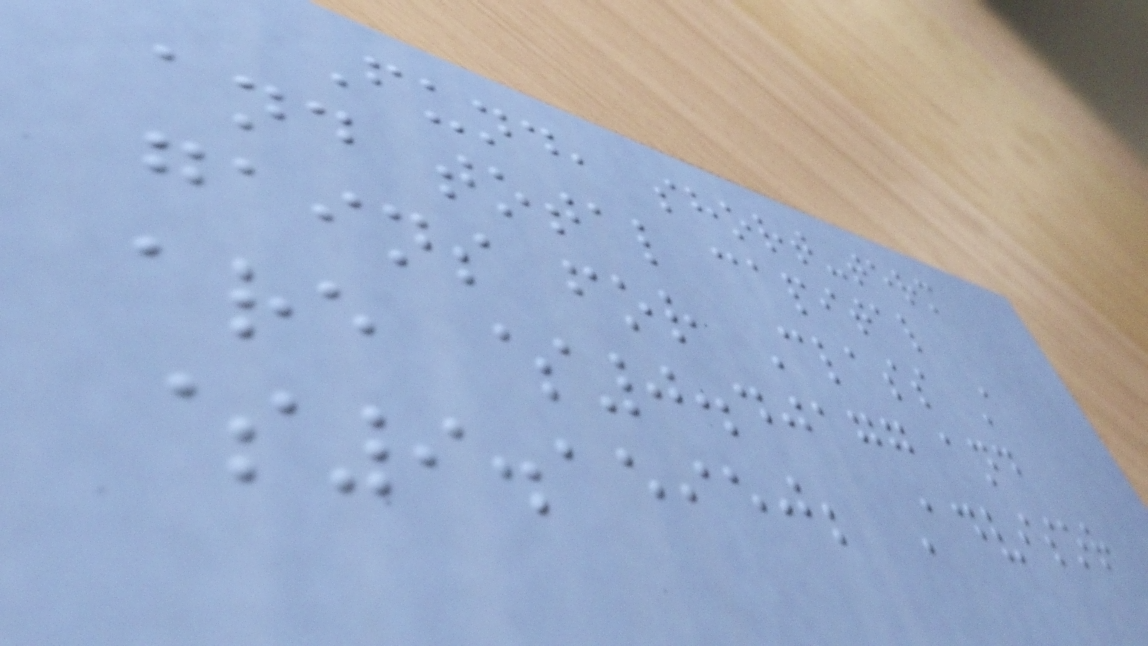Fund, short-term
and total capital
gains for Class A
are $0.40177 and
$9.15950; Advisor
